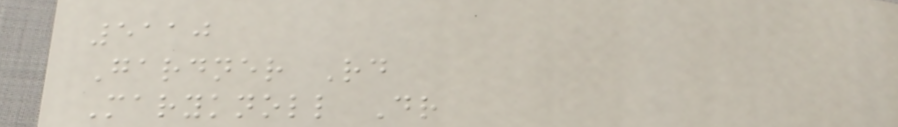5110
Gardner Rd
Maryknoll Dr
